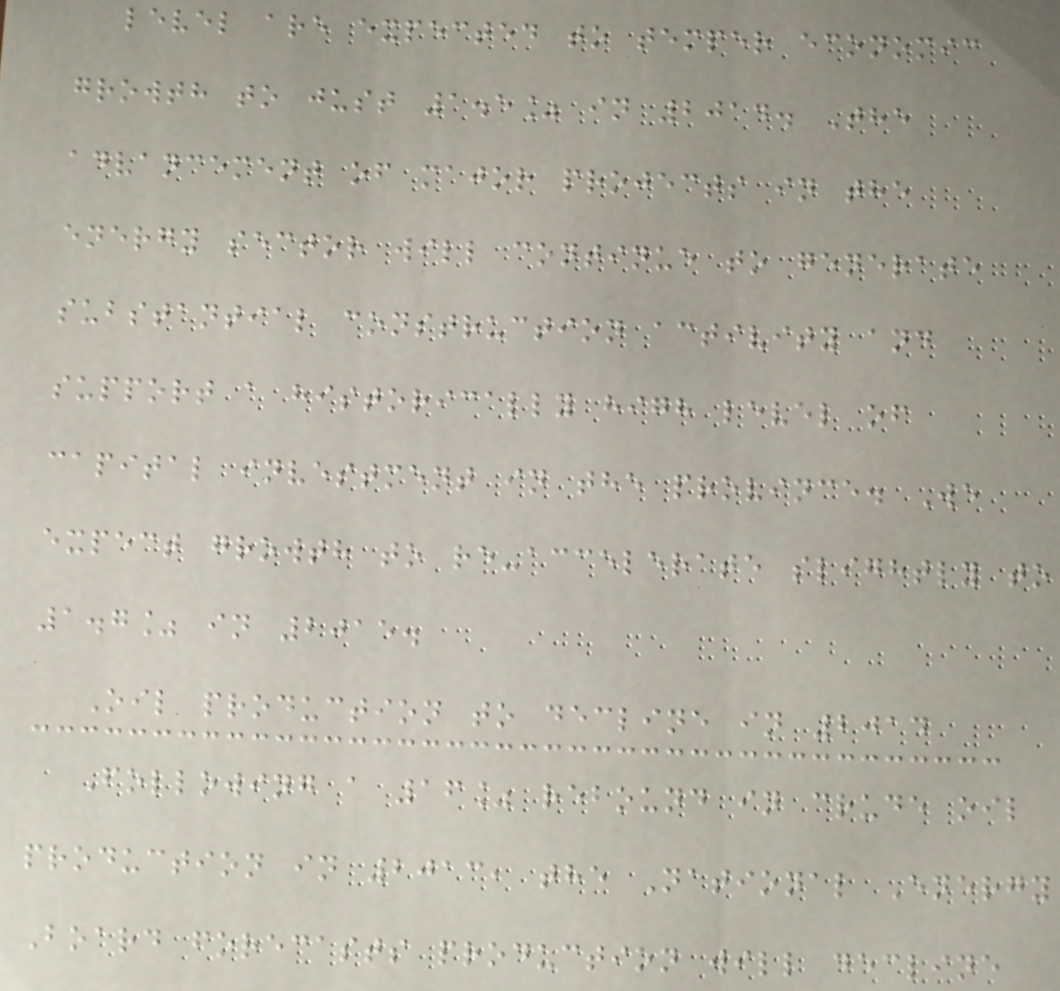level are expected to temper economic
growth to just 1.5% in 2014. The
advancement of major projects in the
energy sector will continue to generate
substantial construction activity and
support a historically high level of
capital investment in the province. We
expect growth to re-accelerate slightly to
1.7% in 2015.
Oil production to decline in 2014
Following a 16% rebound in crude oil
production in 2013, the National Energy
Board forecasts production will decline
